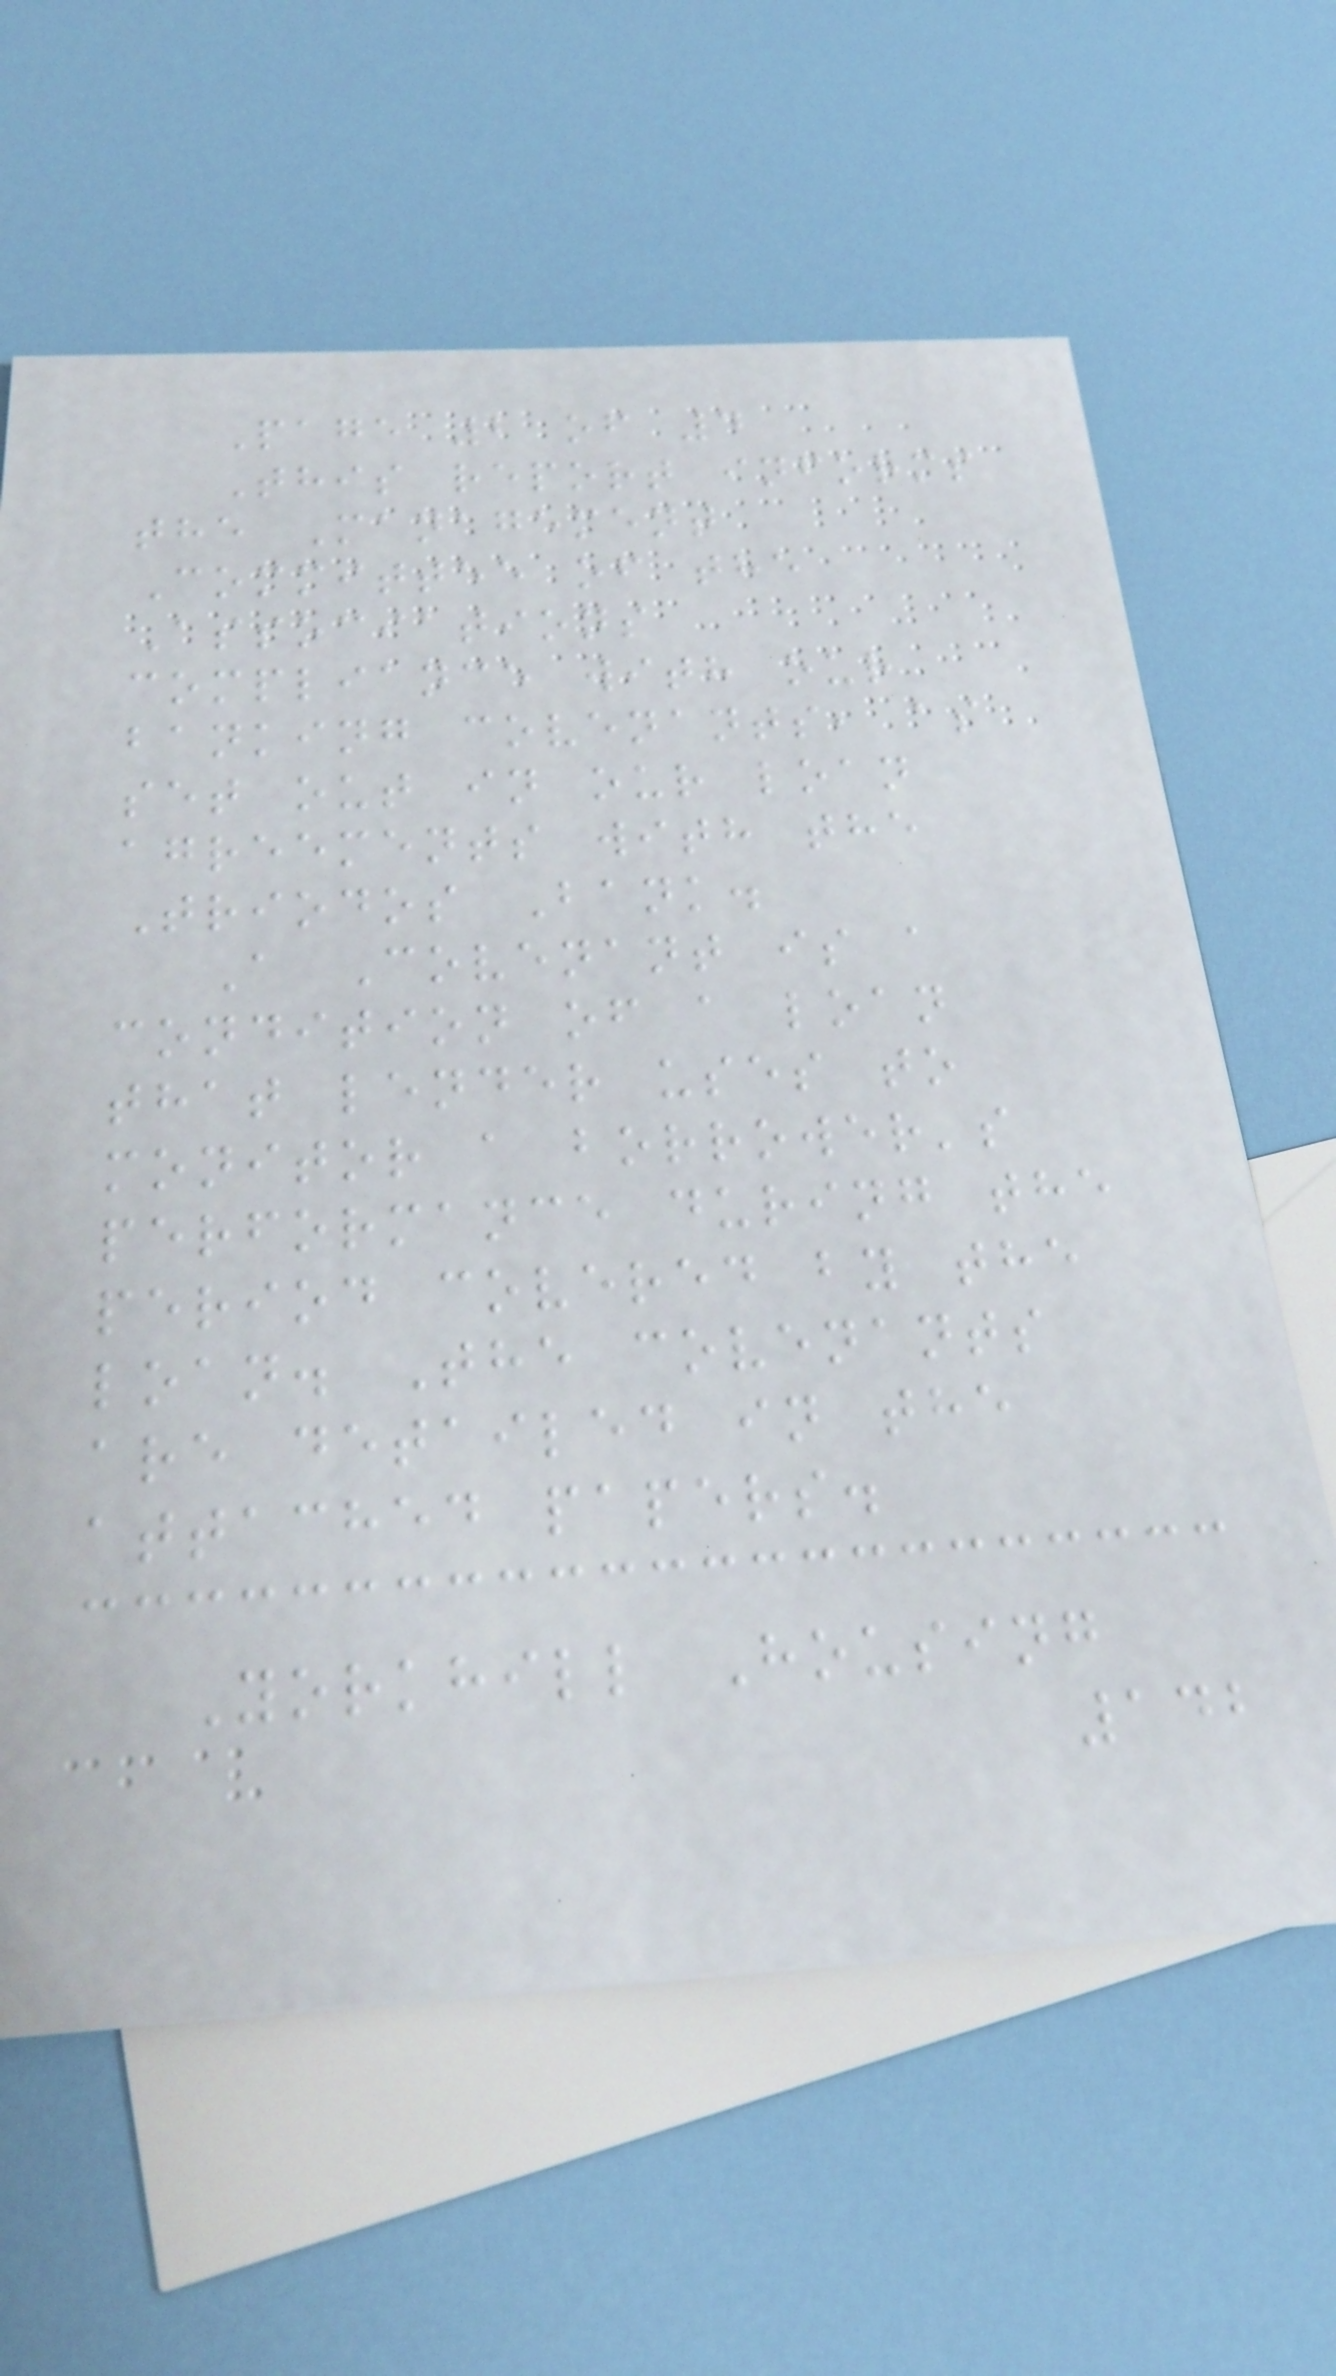Page 2 of 4
This report informs
the Management
Committee of the
Associations
compliance with our
banking covenants, as
set out in our loan
agreements with the
Triodos Bank.
A Covenant is a
condition of a loan
that lender uses to
monitor a borrower's
performance during the
period covered by the
loan. The covenants
are detailed in the
attached papers.
Yorkhill Housing
142
